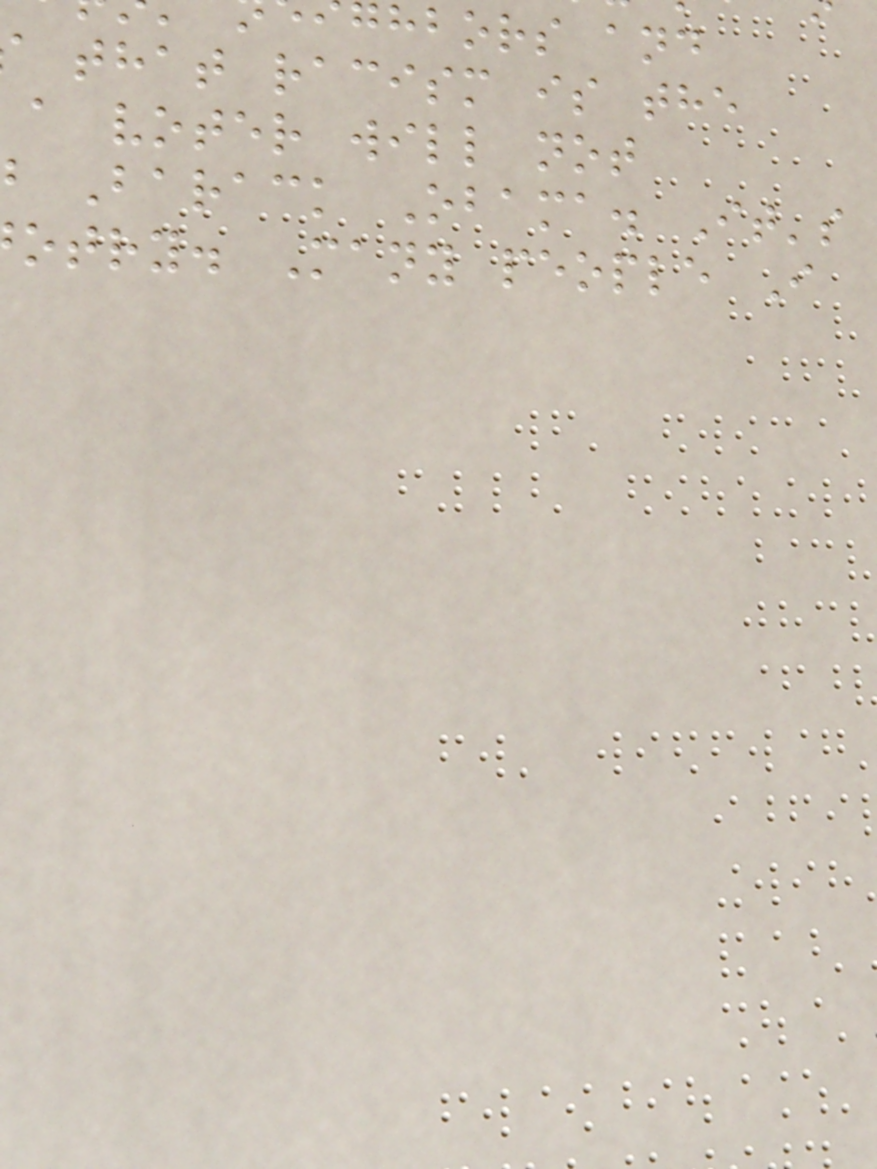hbors and
that racism is the
a voter will not
Barack Obama. It's
otry. Many people I
